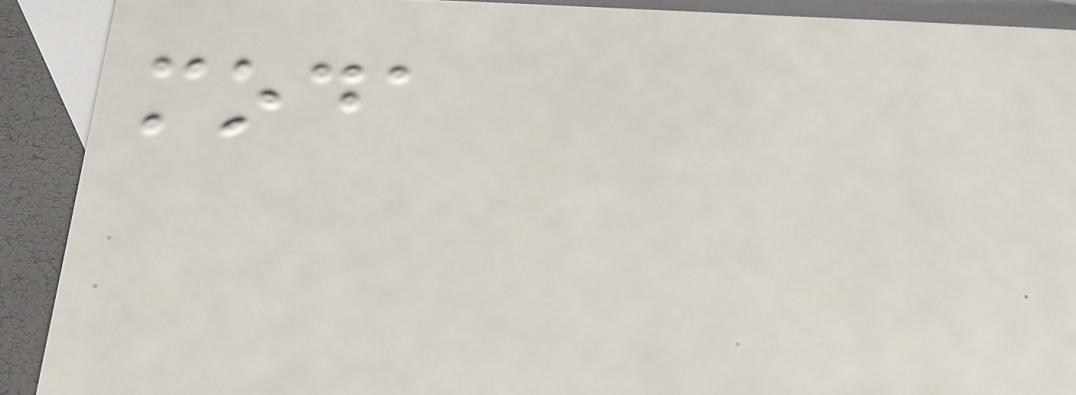moda
